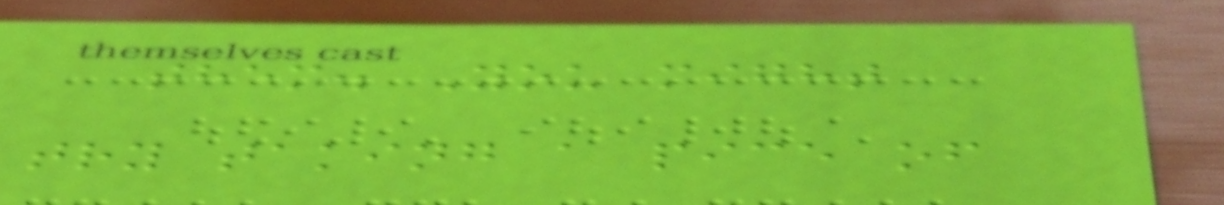them. You might
try taking a pice of
